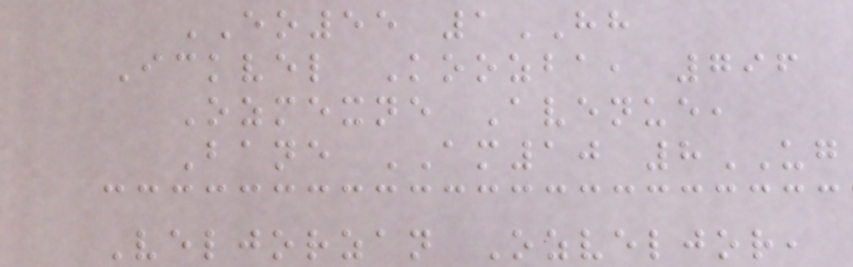EO55 1HH
Ickvel Koozba, 796
Ozmexne Avenue,
Bane AM10 8UG
Veljorzan Ozveljor,
